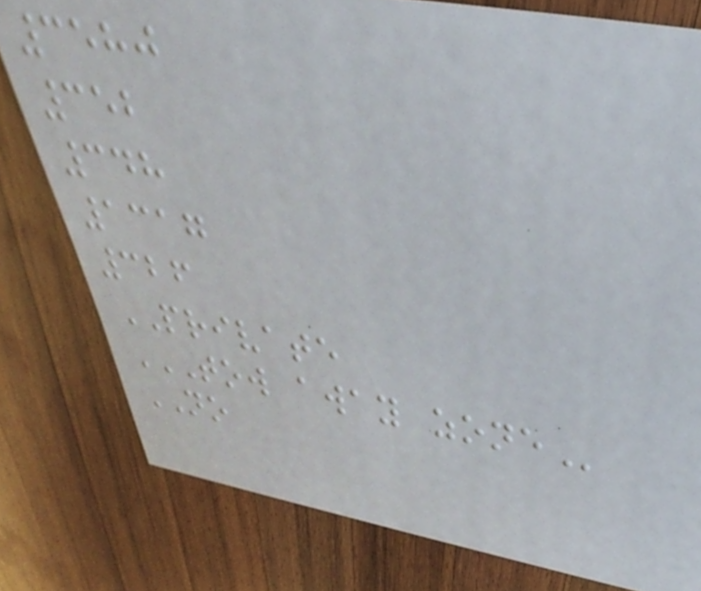3580
352
348
1317
326
PRIVATE
TOW AWAY ZONE
NO
